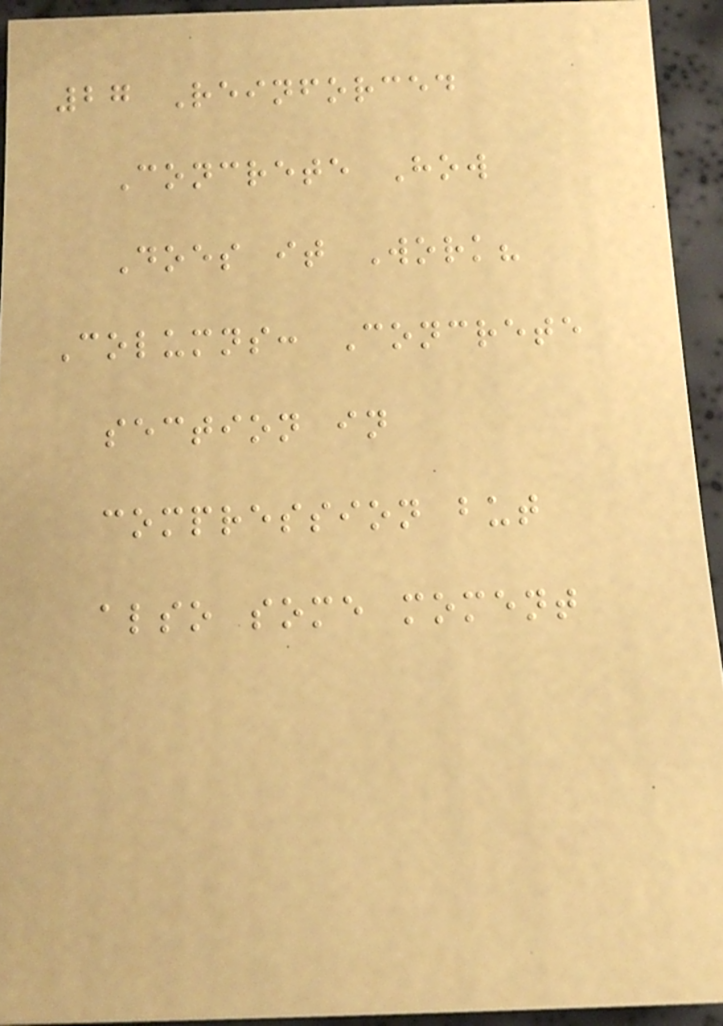27 Reinforced
Concrete How
Does it Work?
Columns: Concrete
section in
compression but
also some moment
